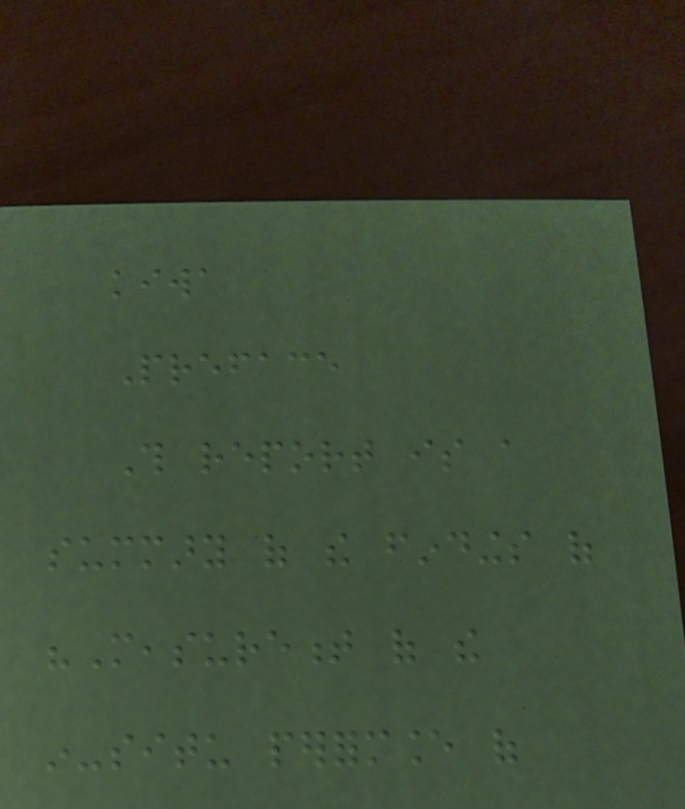kiwa
Preface
This report is a
summary of the findings of
"Measurement of the
in-situ performance of
